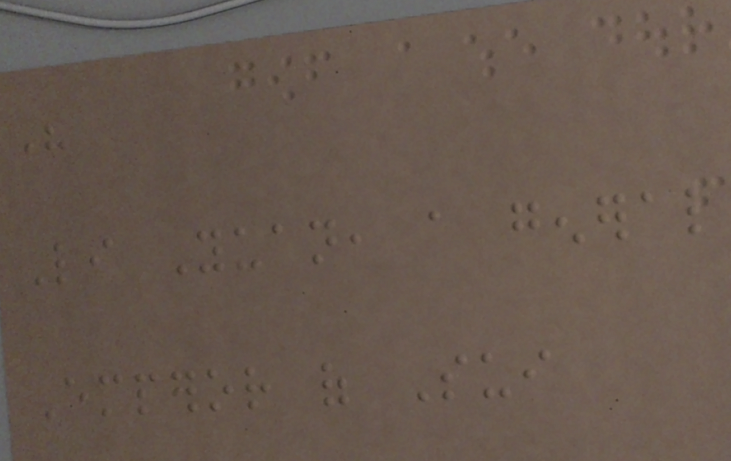His
Li Yuan, a general
Emperor of Sui
